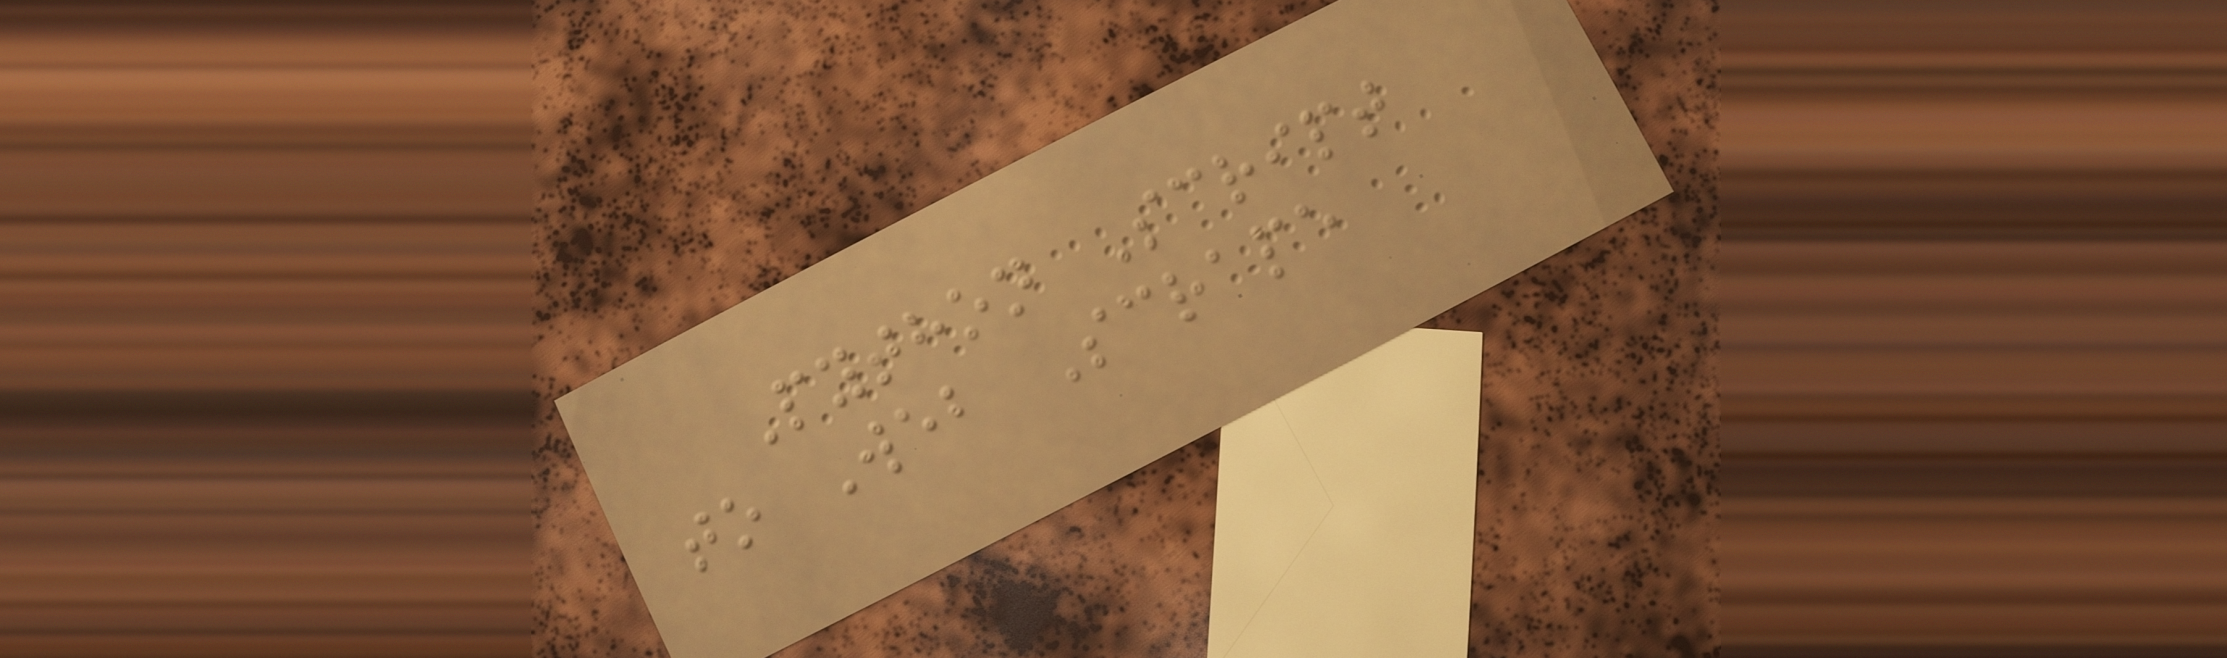Python Script
to Web Scrape
